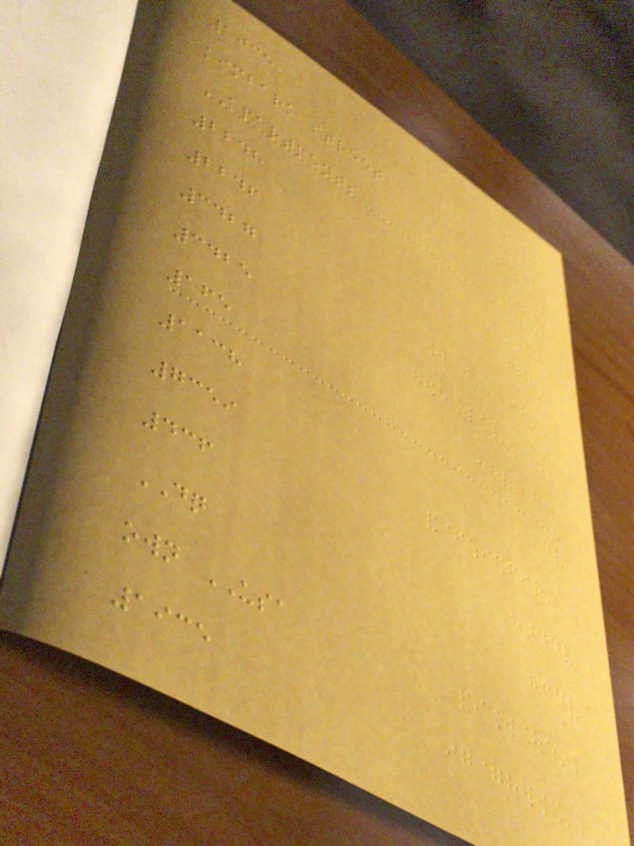1035
kimbark street
APARTMENTS
2248
2246
3427
3425
165
1138
7359
436
DQ
own USA
1935
